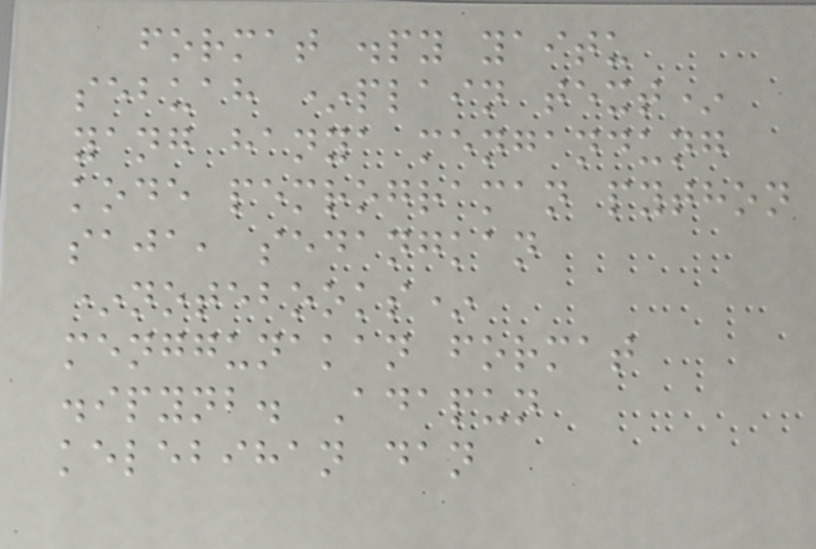format .py yaitu
sebuah *plain text*
yang hanya mengandung
kode pemrograman python
saja, sedangkan
*notebooks*
menggunakan format
.ipynb. Adapun
kelebihan dan
